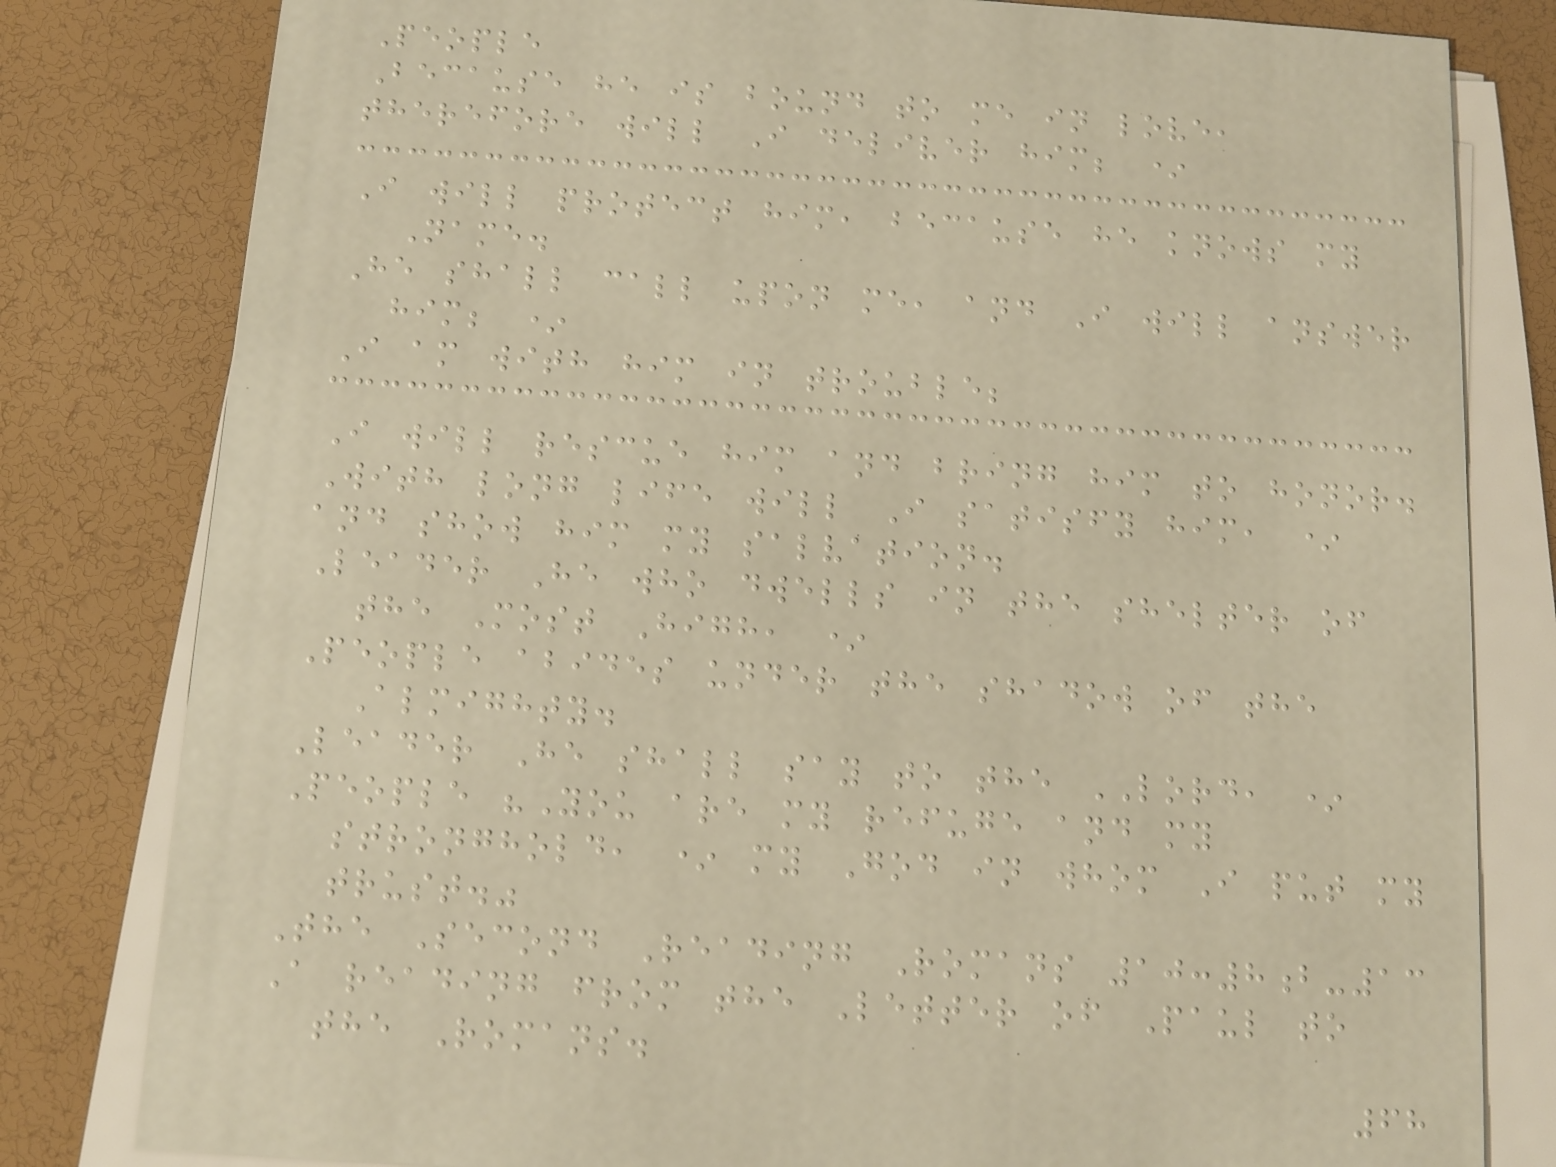People
Because he is bound to me in love,
therefore will I deliver him; *
I will protect him, because he knows my
Name.
He shall call upon me, and I will answer
him; *
I am with him in trouble;
I will rescue him and bring him to honor.
With long life will I satisfy him, *
and show him my salvation.
Leader He who dwells in the shelter of
the Most High, *
People abides under the shadow of the
Almighty.
Leader He shall say to the LORD, *
People "You are my refuge and my
stronghold, * my God in whom I put my
trust."
The Second Reading Romans 10:8b-13
A reading from the Letter of Paul to
the Romans.
68
